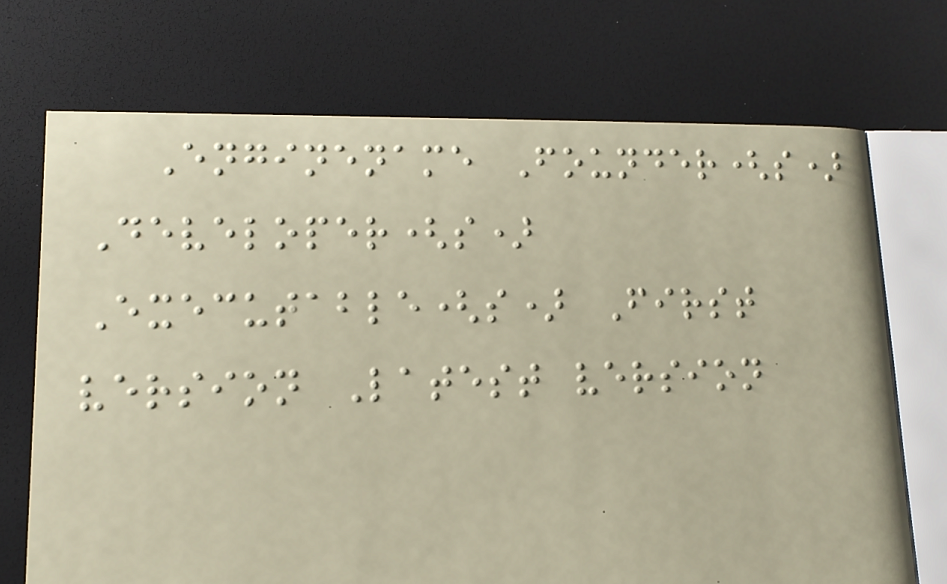Enginename Founder(s)
Developer(s)
Executable(s) First
version Latest version
